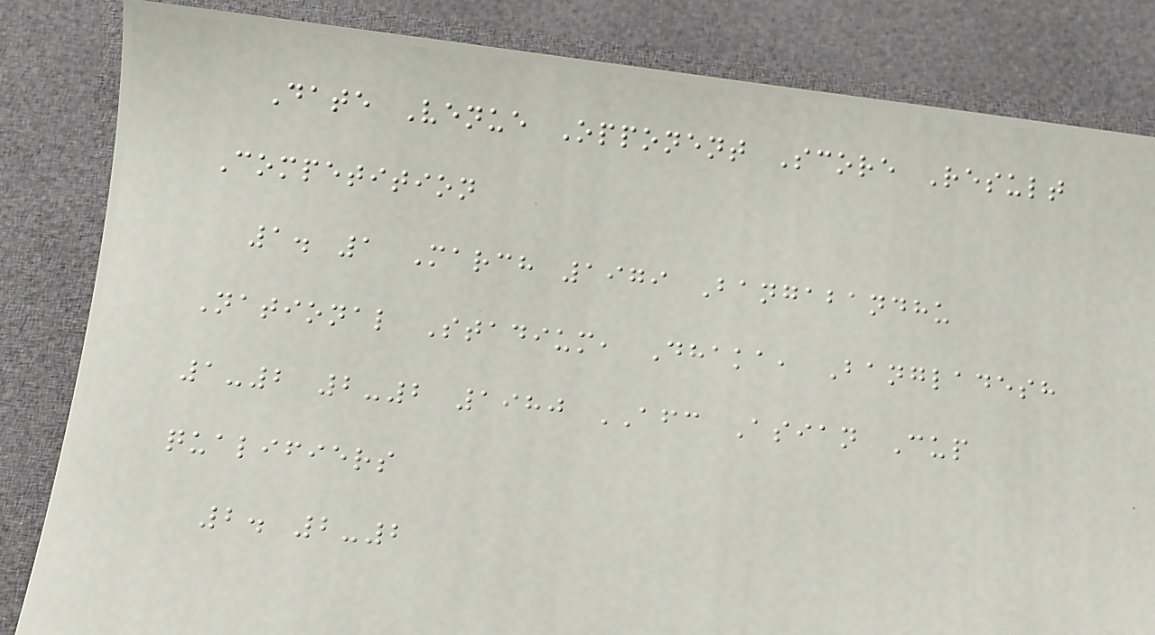Date Venue Opponent Score Result
Competition
1. 1 March 1979 Bangabandhu
National Stadium, Dhaka, Bangladesh
1-2 2-2 1980 AFC Asian Cup
qualifiers
2. 2-2
